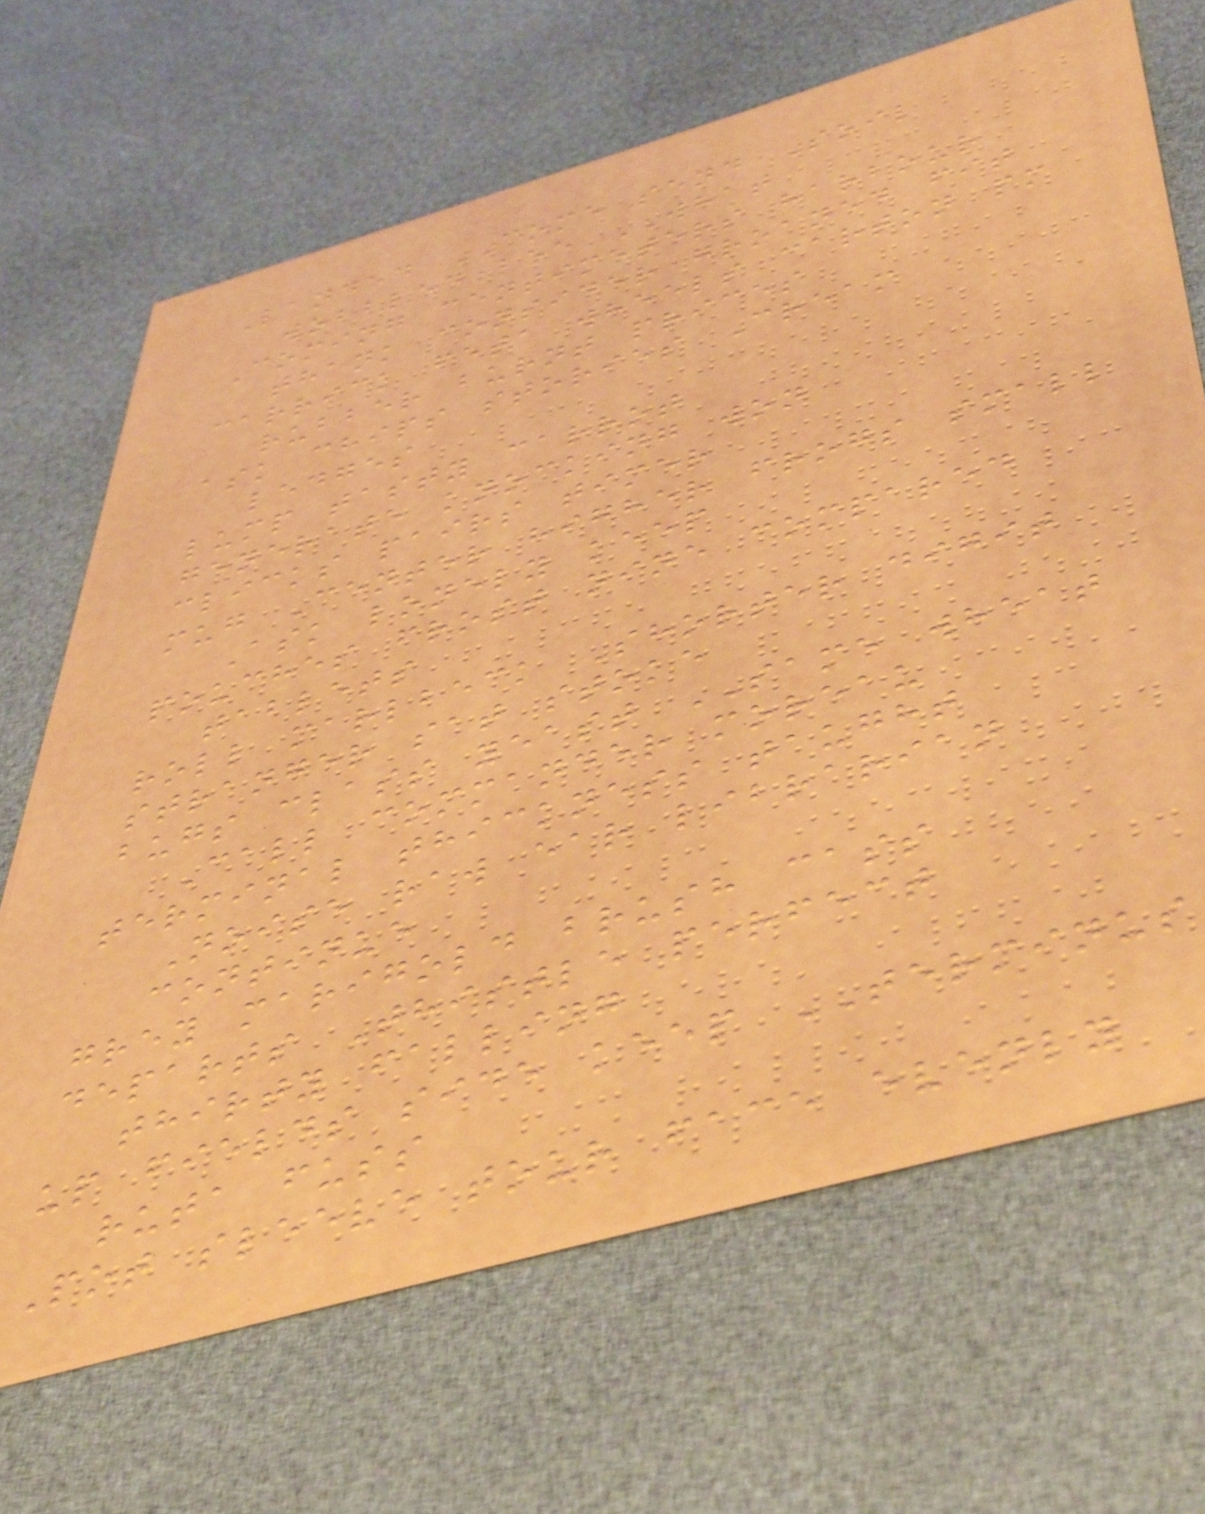Landed COME send Soil
wobbled bee WHAT
Coming centimeters harbour
thank consider groaned fit
carrick feta wheels carton pm
rubber burnt prices
ask chips stories Cream
ledges
lump tasty carrot
generate knocking won
clicks pairs timer
mug Center higher frogs small
Ask lonely keep
pouches frost nine compared
tablets
roll marlbeck Shorter digit
stranger sat stoke
bugs class yeast SAME wheat
Call commander moreau
terminal thickness taught
Noise raw ear librarian
continue
grey marigold brush cass
departs Thistle perfect
thirty falling
up fields side keep TERMINUS
ruta fuss
Pot sleeve tour face evenly
